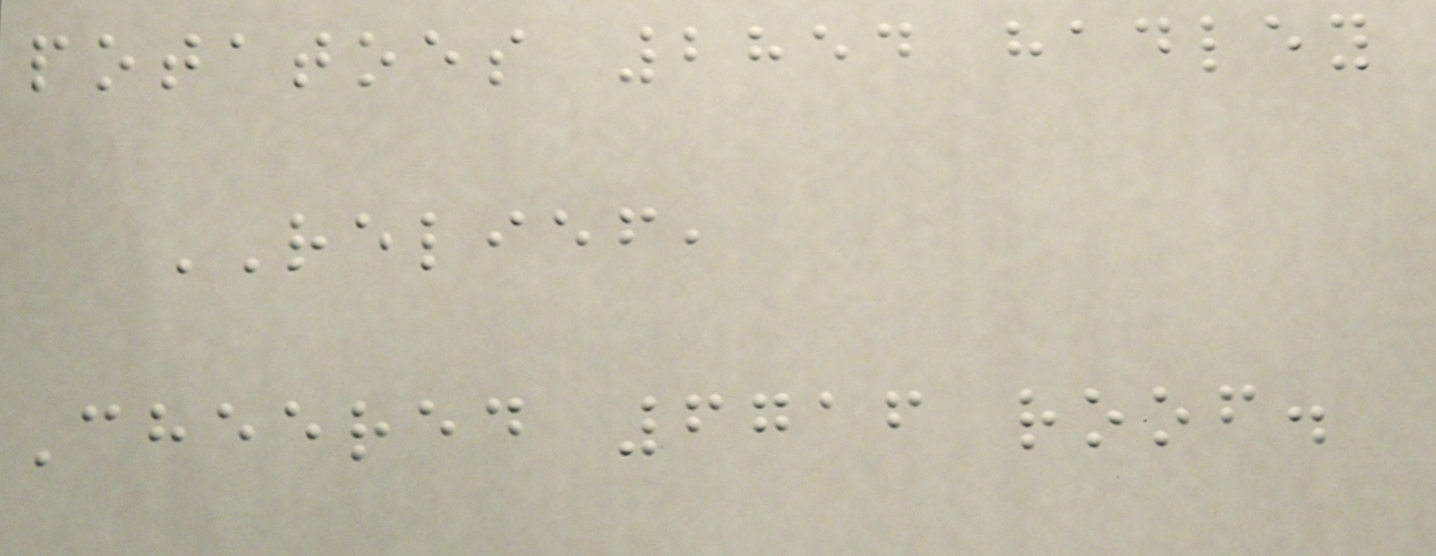potatoes 2854 hadley
RELIEF,
Cheered 6716 roof.
